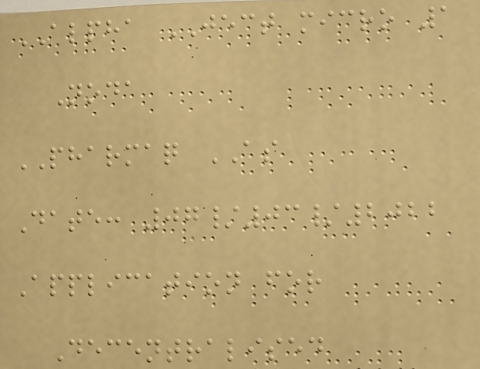ALPHA JECT micro 1
Noda
PHARMAQ AS
Date: 07/03/2022
Application for
Decentralised
